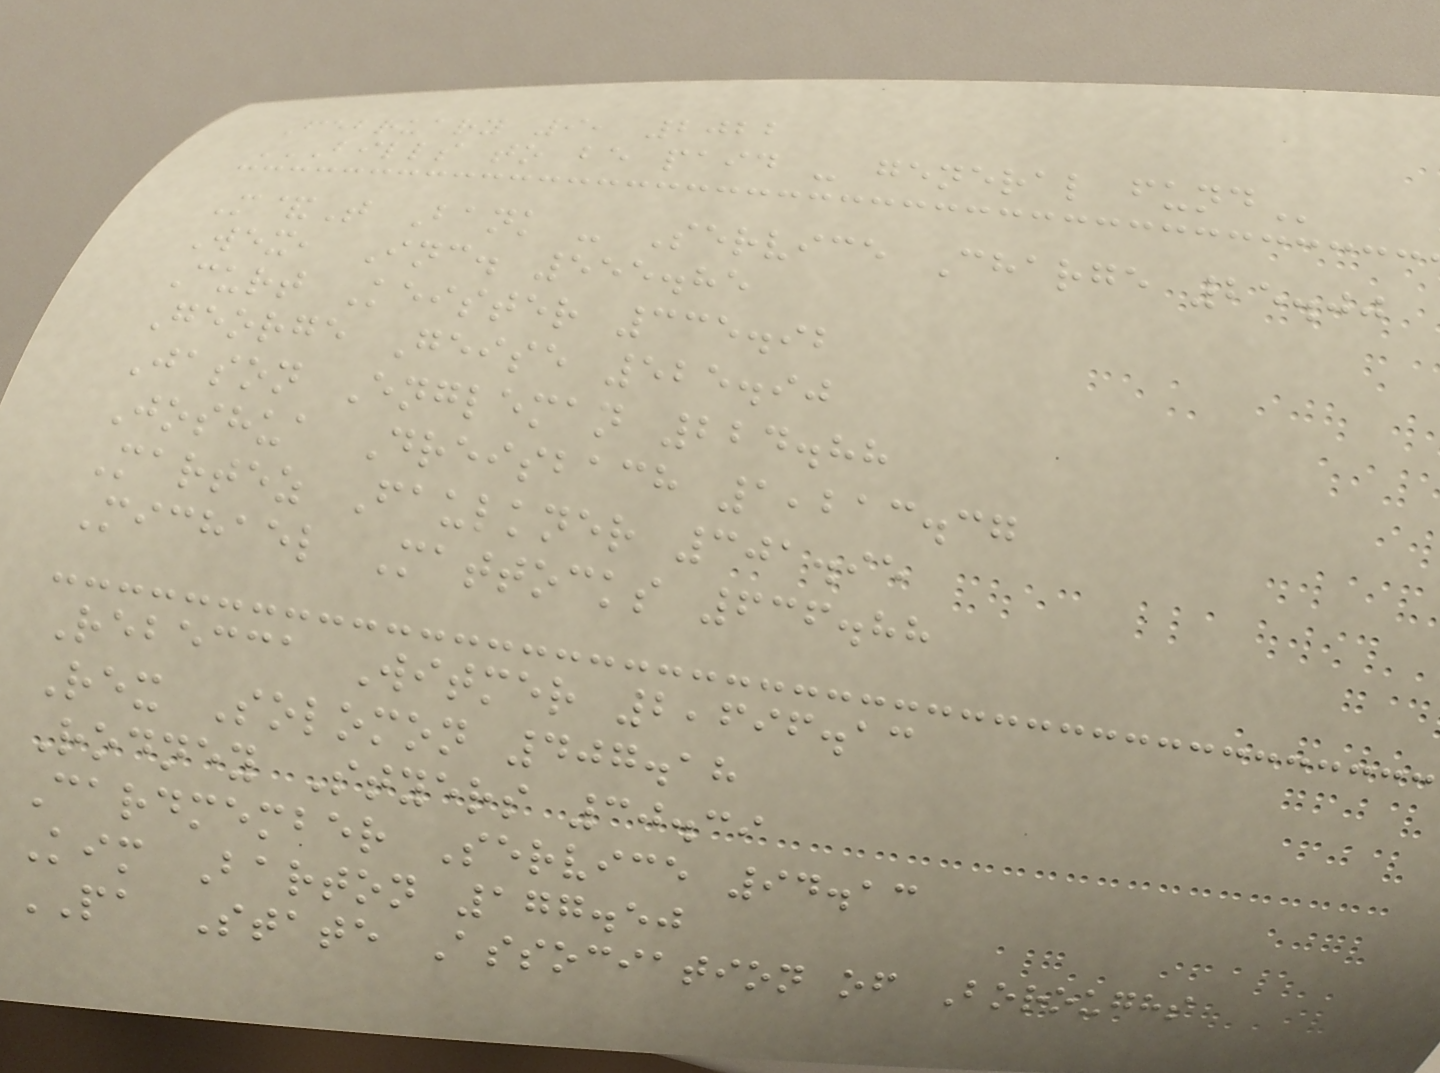February 9, 2022
BILLS TO BE PAID - GENERAL FUND
M&T Bank - Service Charge 25.00
Wex, Inc. 555.85
Curt Keister 335.92
George Geise 525.90
Jason Engleman 224.88
Joshua Dreisbach 1,213.37
Martez Faulkner 301.95
Michael Mattocks 636.88
Rebecca Witmer 2,696.13
Rex Solomon 407.18
Rodney Styers 30.39
Cardmember Service 94.13
Kim Barton 177.50
PA State Association of Boroughs
